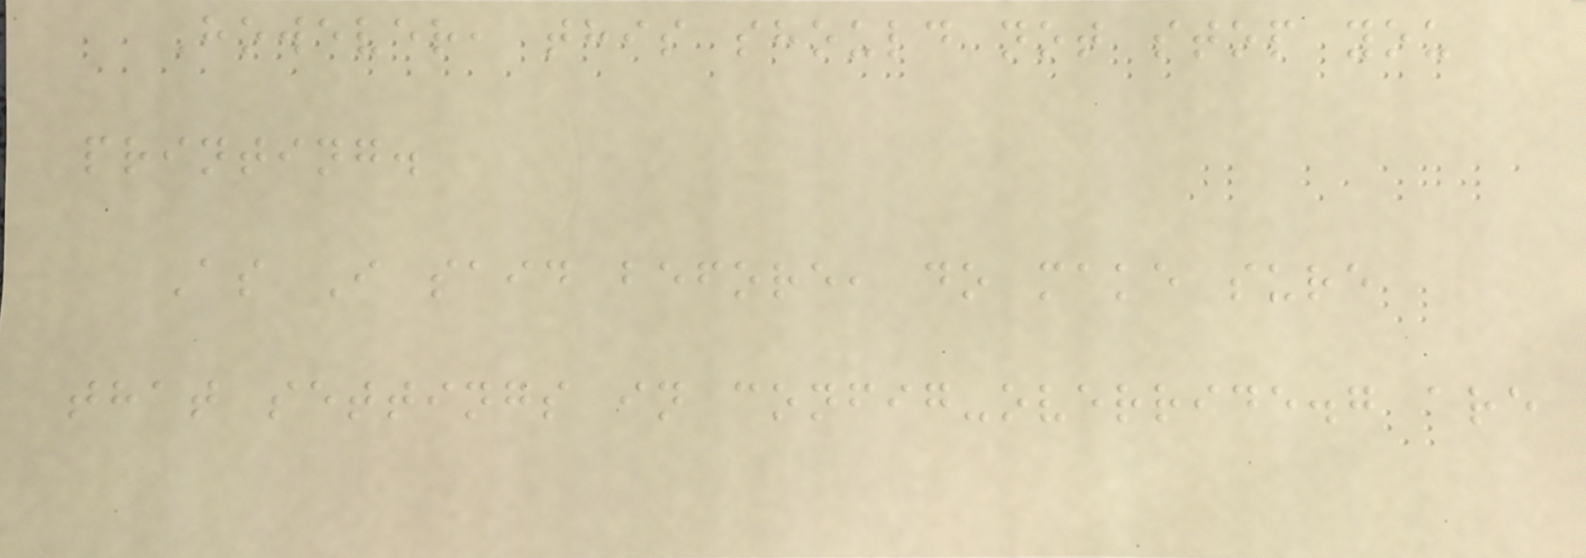However, this should not stop you
printing.
As I said before, do make sure
that settings in config-override.g are
